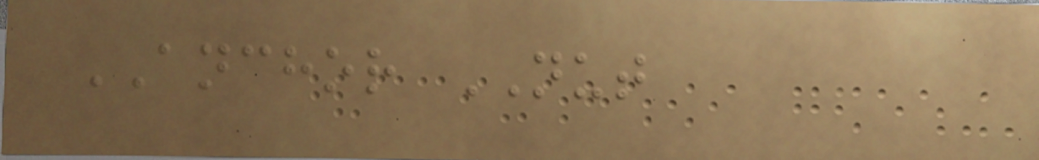ANCHOR NUT
